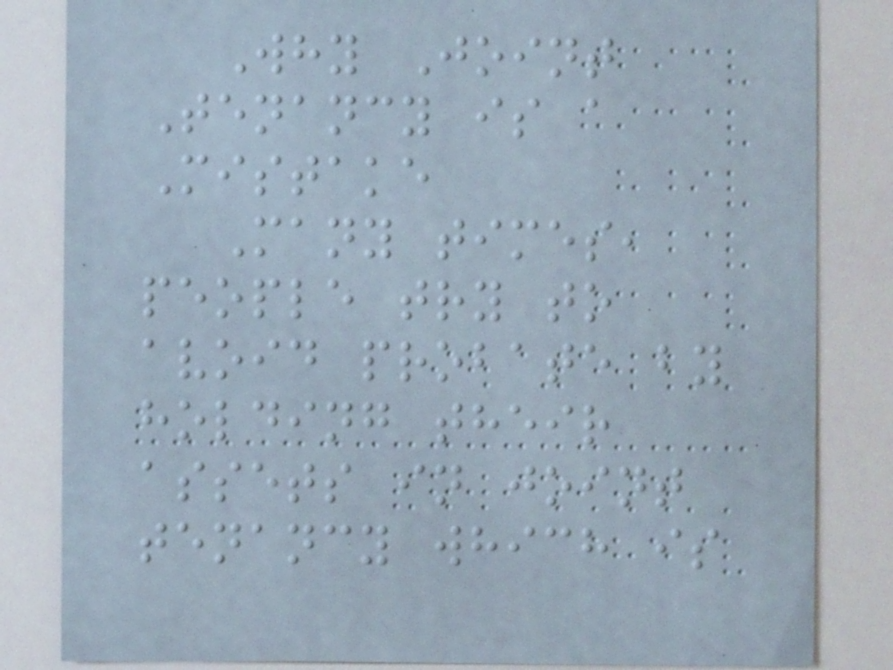Why Joint
Tenancy is a
Mistake
Many times,
people try to
avoid probate by
holding their
assets in joint
tenancy which is
